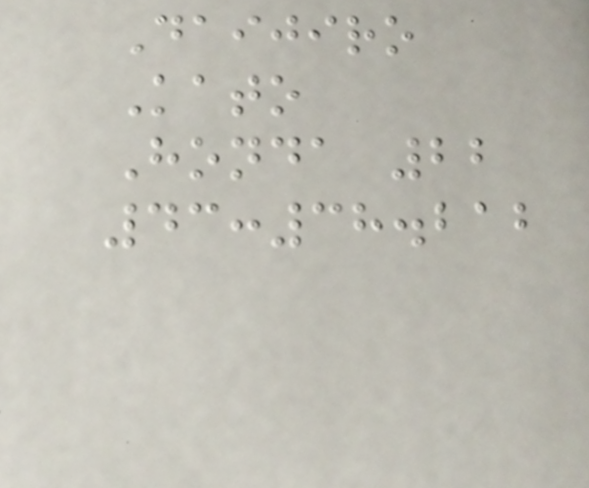Daijiro
Kato
Honda 22
43:38.212
